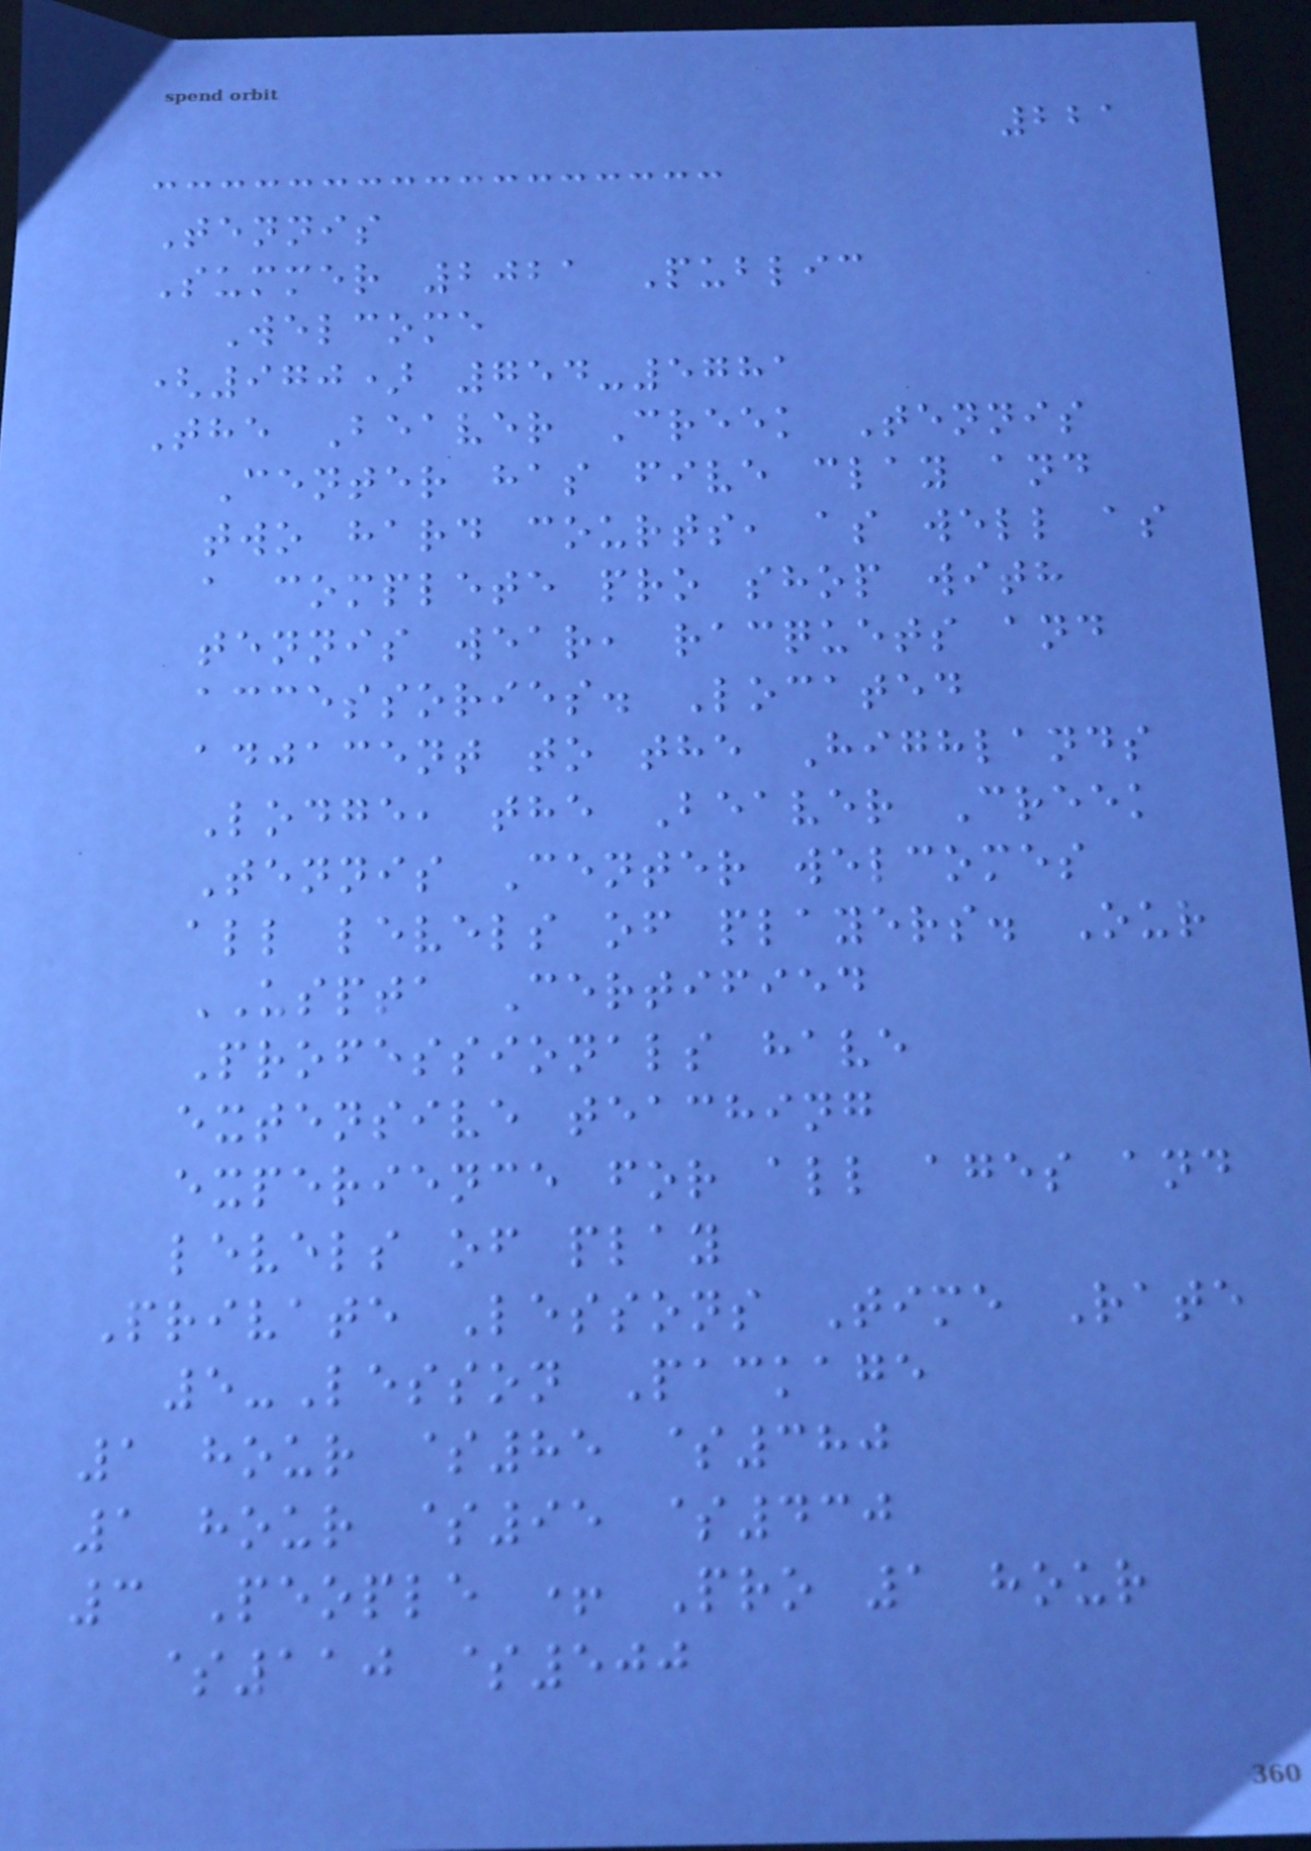221
Tennis
Summer 2021 Public
Welcome
(970) 754-5781
The Beaver Creek Tennis
Center has five clay and
two hard courts, as well as
a complete pro shop with
tennis wear, racquets and
accessories. Located
adjacent to the Highlands
Lodge, the Beaver Creek
Tennis Center welcomes
all levels of players. Our
USPTA Certified
Professionals have
extensive teaching
experience for all ages and
levels of play
Private Lessons Time Rate
5-Lesson Package
1 hour $85 $380
1 hour $95 $430
3 People + Pro 1 hour
$110 $500
